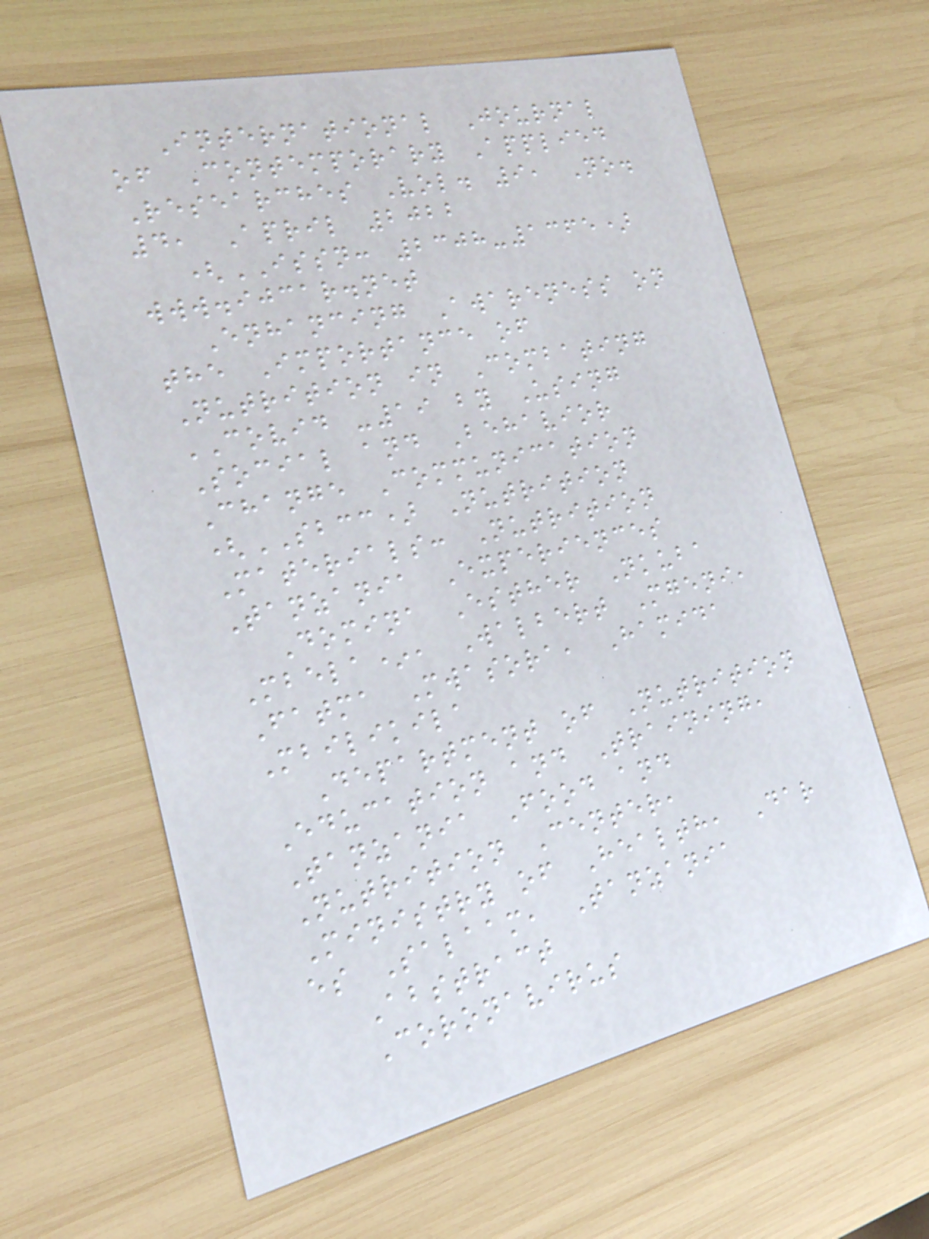International Journal
of Contemporary Applied
Researches Vol. 9, No.
4, April 2022
(ISSN: 2308-1365)
www.ijcar.net
Enhancing Awareness on
the Importance of
Nutrition in Combating
COVID -19 by Using
Social and Behavior
Change Communication
(SBCC) Nutrition
Materials: Nutrition
Tanzania Experiences
Domina Esther Nkuba
Mbela*, Walbert Mgeni,
Fatma Mwasora, Hamida
Mbilikila
Department of Nutrition
Education and Training,
Tanzania Food and
Nutrition Center,
Ministry of Health, Dar
es Salaam, Tanzania
Abstract
Coronavirus
